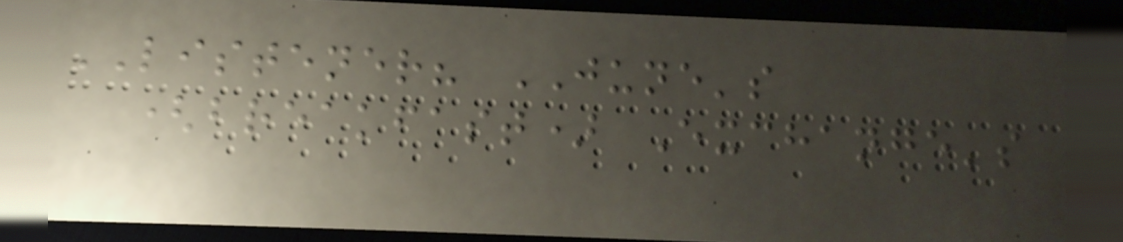LISTENER? JUNE's
(breakfast) Exchange's
